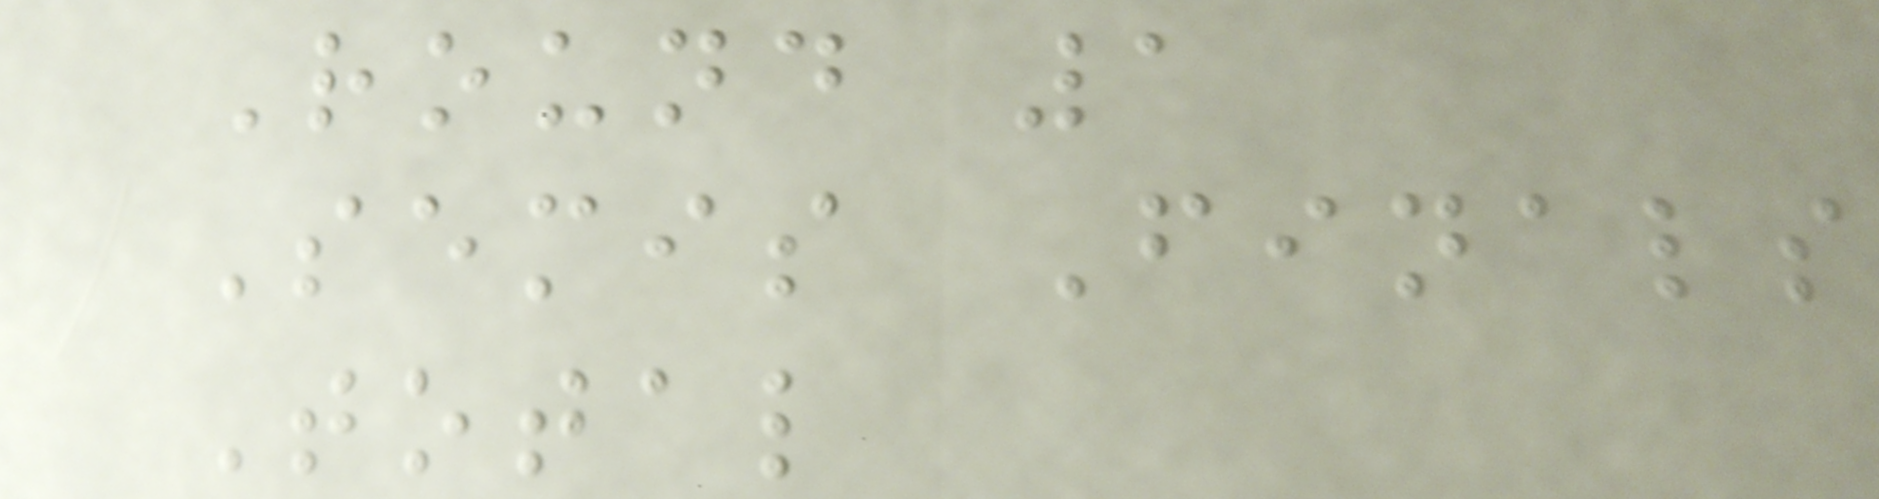Round 1
Semis Finals
Total
